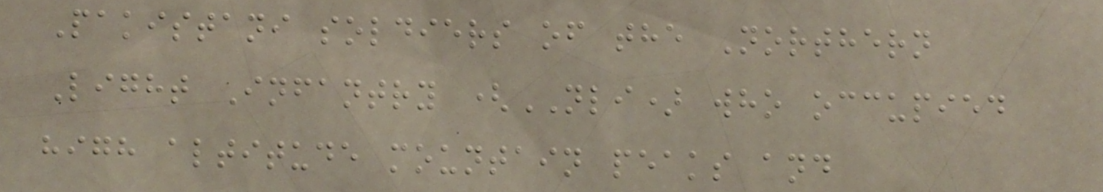Pakistani soldiers of the Northern
Light Infantry (NLI) who occupied
high altitude mountain peaks and
